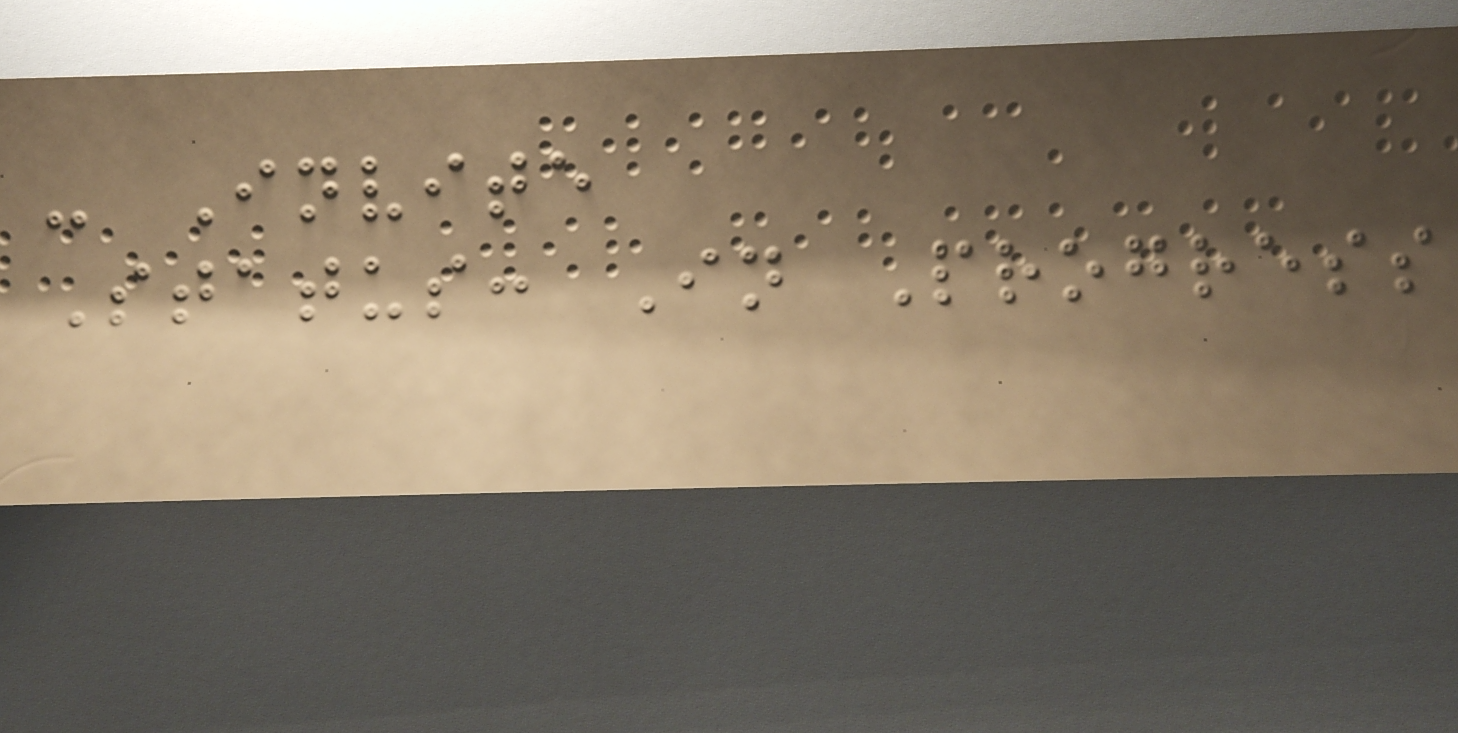- Invite
Status: In Progress
